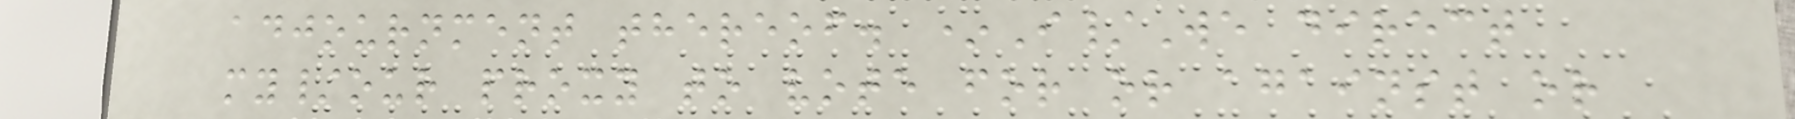adjournment thereof. *I/We direct
my/our proxy to vote for or against or
